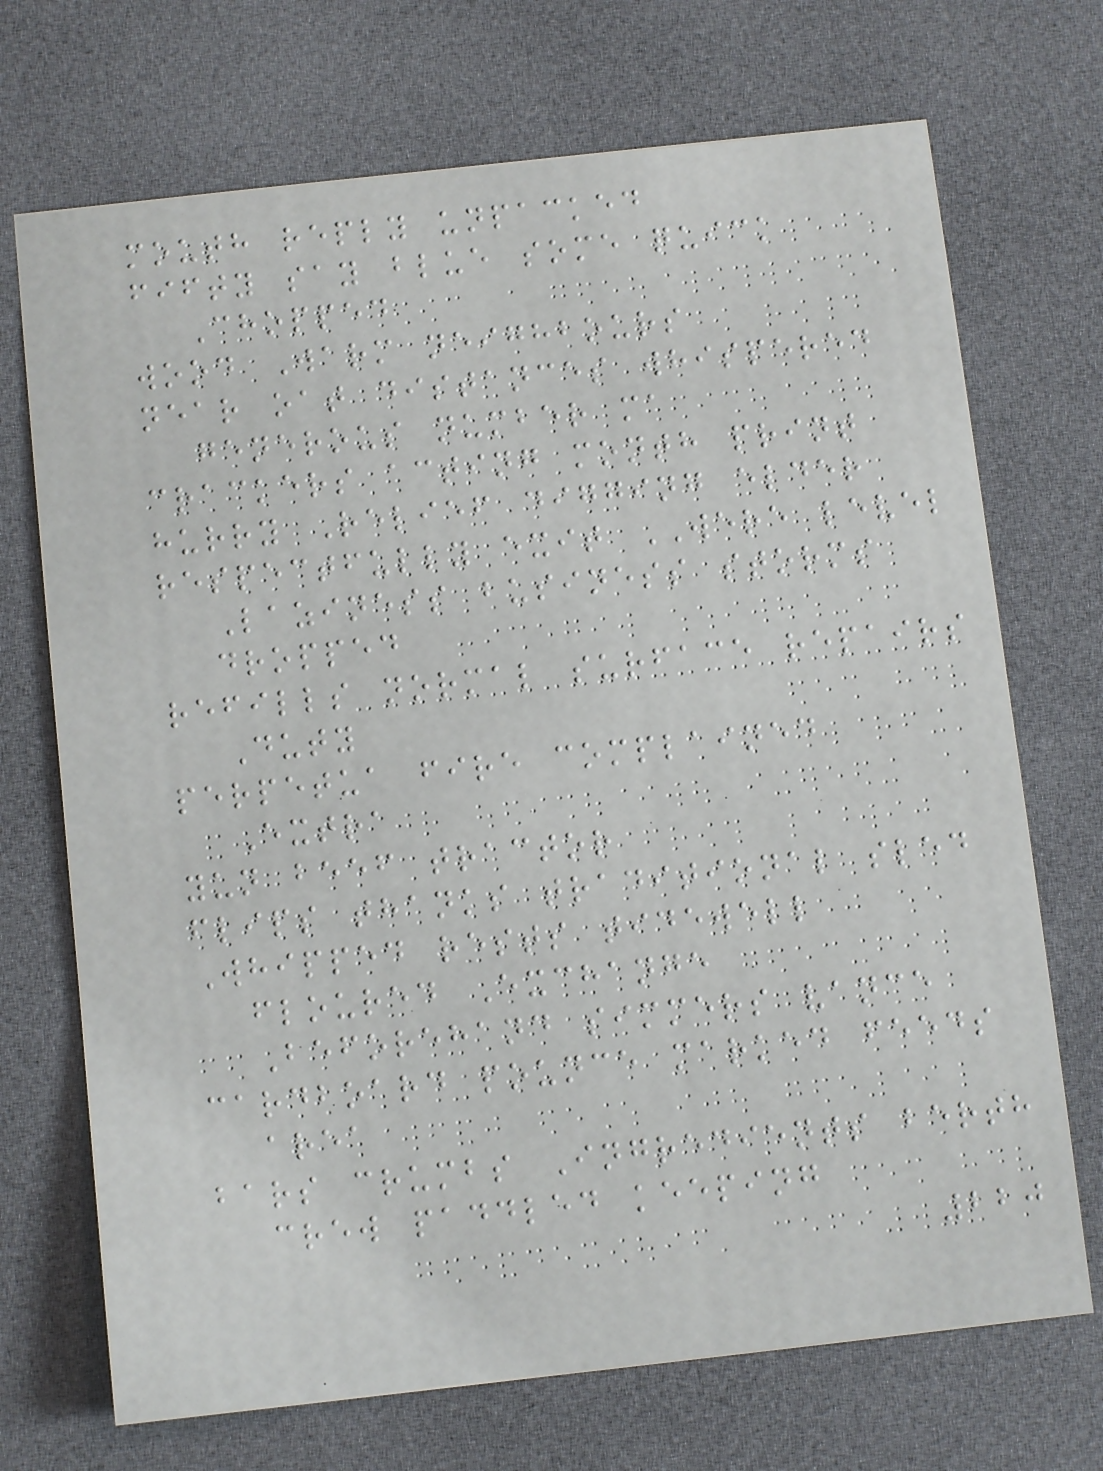mouth reply unpacked
fifty say blue some quick
Chopped
wood Warm neighbours
near oat distances whispered
generous number ma
crackers acting month print
hurry Relief digging elder
respectfully exit WERE level
Laziness business storms
dropped
refills normal surface repairs
Duty
perpetua fire complained
Extra
yun beef tractor
flips thanks traditional sled
Whipped rests tidewell
floured Exchange
Beforehand simmers vance
cardboard pounce marked feeds
area
bars crumbs Ingredients berth
crew paddled keeping
220
